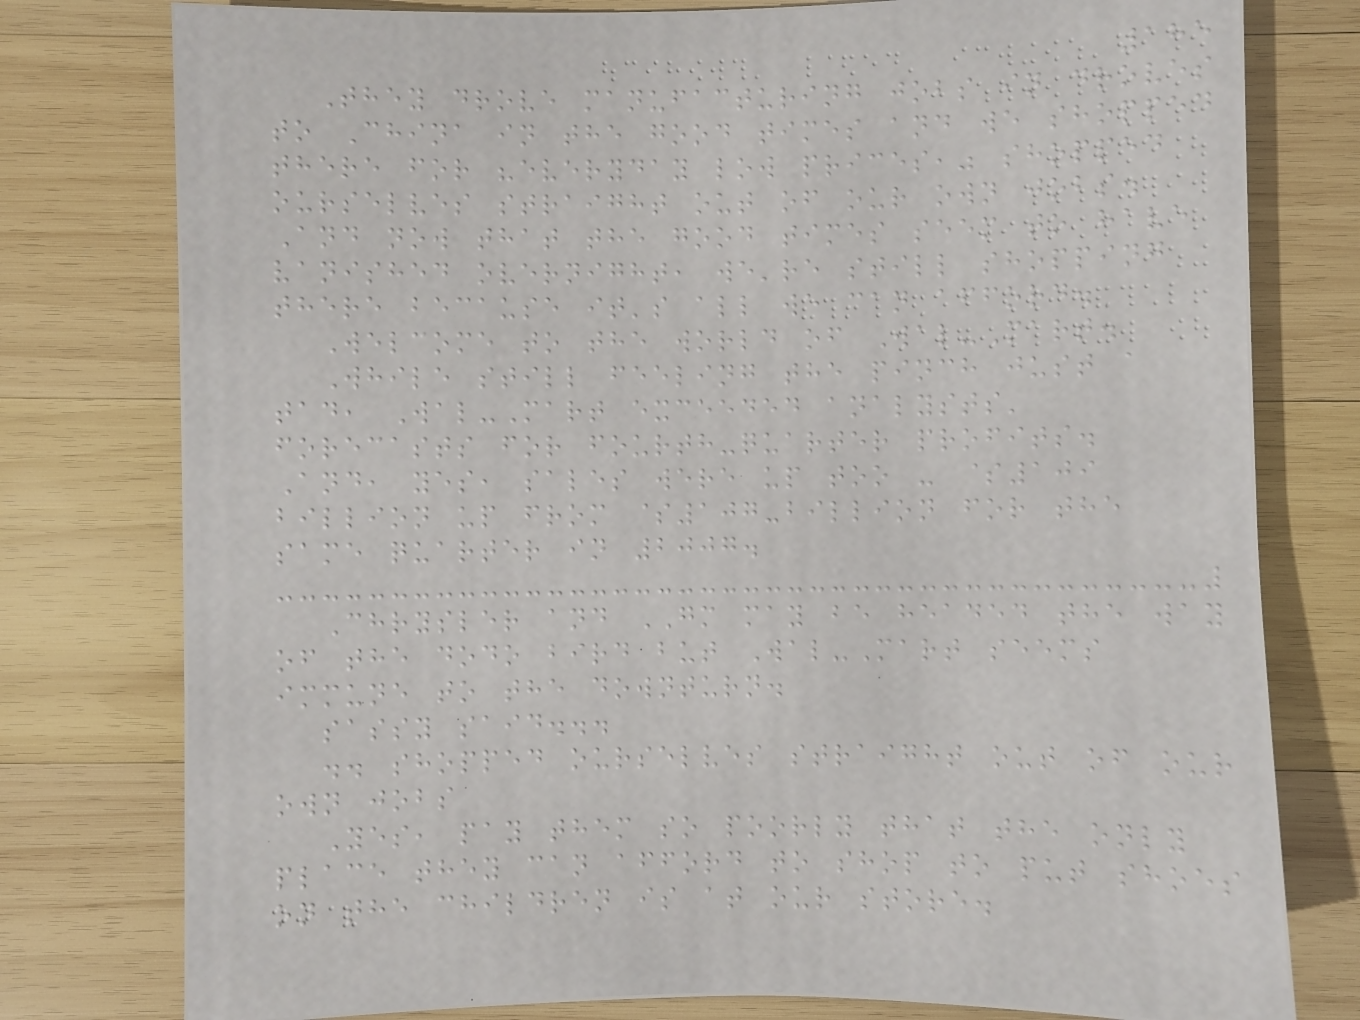185
They drove manufacturing jobs in droves
to China in the good times and we shopped
there for "everyday low prices," shopped
ourselves straight out of our own jobs.
And now that the good times seem to have
vanished overnight, we're still shopping
there because it's all we can afford.
Welcome to the world of Wal-Mart.
While still feeling the pinch just a
tad, Wal-Mart exceeded analysts'
forecasts for fourth-quarter profits.
And, yes, sales were up too - $109
billion up from $107-billion for the
same quarter in 2007.
Chrysler and GM may be headed the way
of the dodo bird but Wal-Mart seems
immune to the downturn.
sassy said...
.. shopped ourselves straight out of our
own jobs
Yes, pay them so poorly that the only
place they can afford to shop to put shoes
on the children is at our store.
